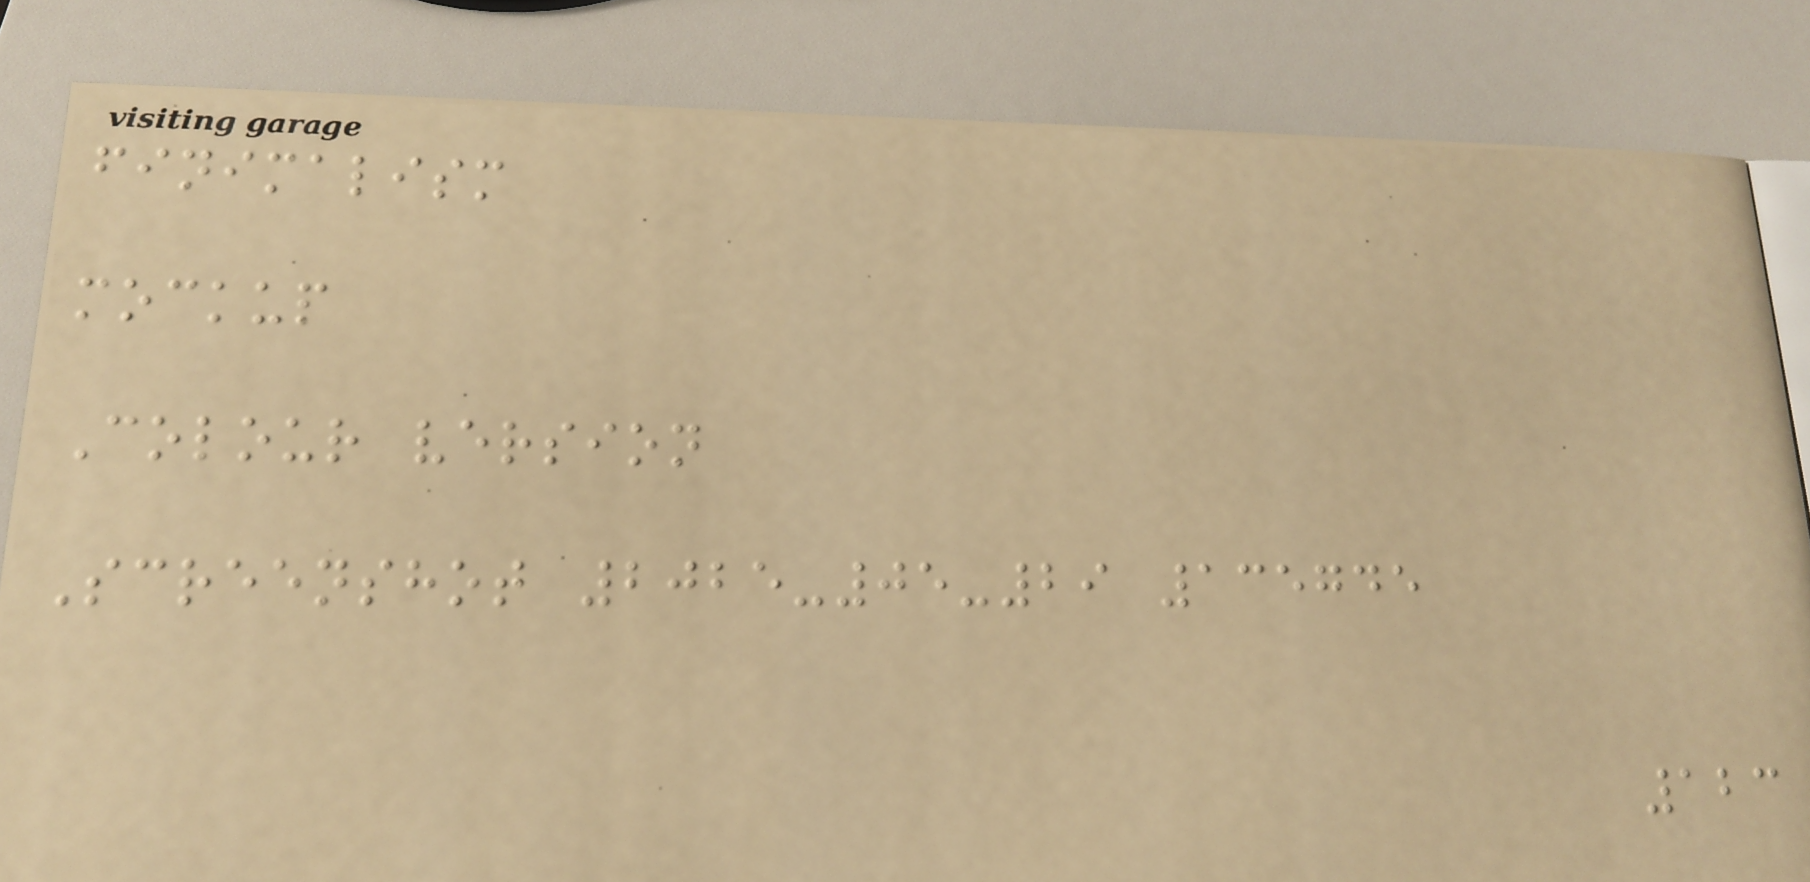finimalism
mockup
Colour version
Screenshot 2025-05-29 135745
123
